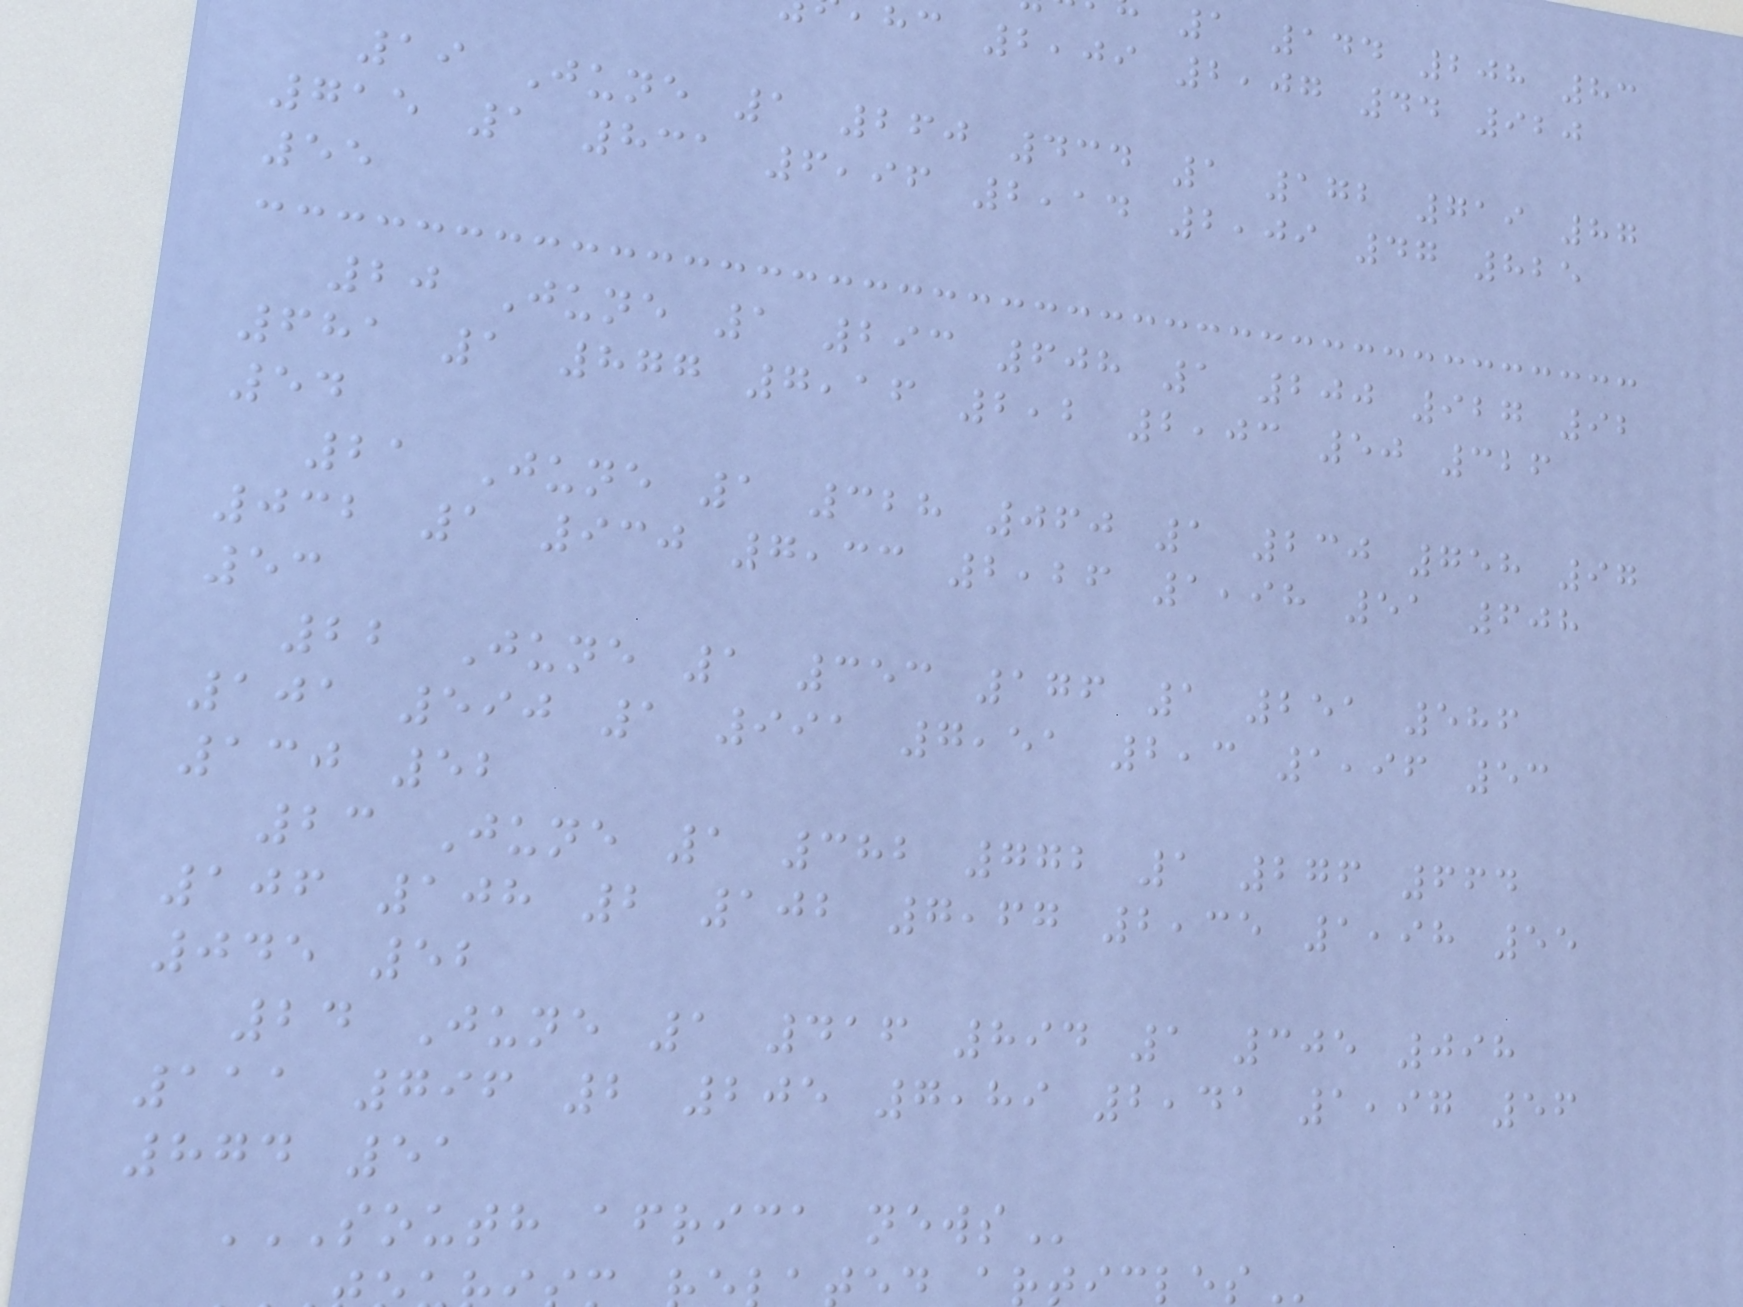1 144 208 83
hc 2,09 2,07 44 920
19 June 1 260 434 1 172 719 87
715 1 831 6,96 2,14 2,09 47 825
55
20 June 1 293 608 1 200 927 92
681 1 877 7,16 2,2 2,03 50 326
54
21 June 1 328 060 1 230 758 97
032 1 930 7,33 2,26 1,98 51 608
53
22 June 1 353 176 1 251 586
101 590 1 991 7,51 2,3 1,96 53
130 52
23 June 1 382 772 1 276 664
106 108 2 102 7,67 2,35 1,98 55
045 52
24 June 1 416 894 1 305 098
111 796 2 205 7,89 2,41 1,97 56
874 51
SOUTH AFRICA NEWS
